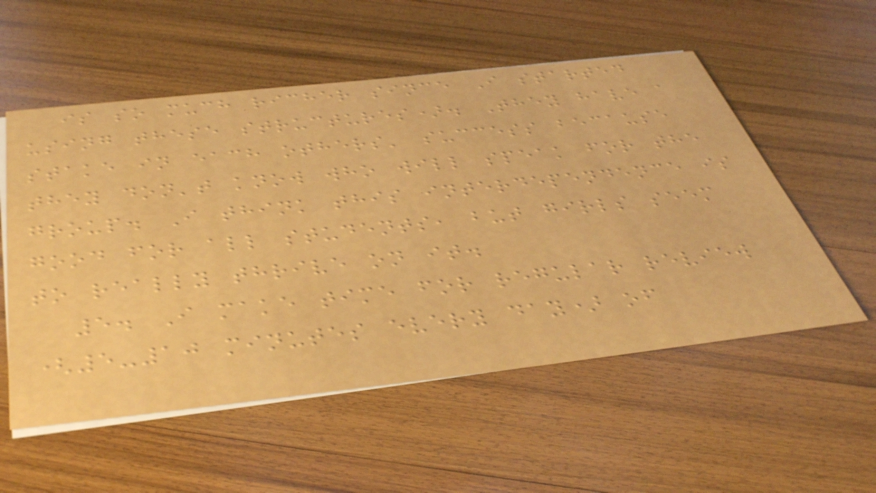is so much richer since I started
using these structures). They have a
stake in each others' success because
they don't know who will speak for the
group. I think this interdependence is
good for all students, but girls seem
to really thrive on it.
5. I make time for regular review
(5-10 minutes every day) of
